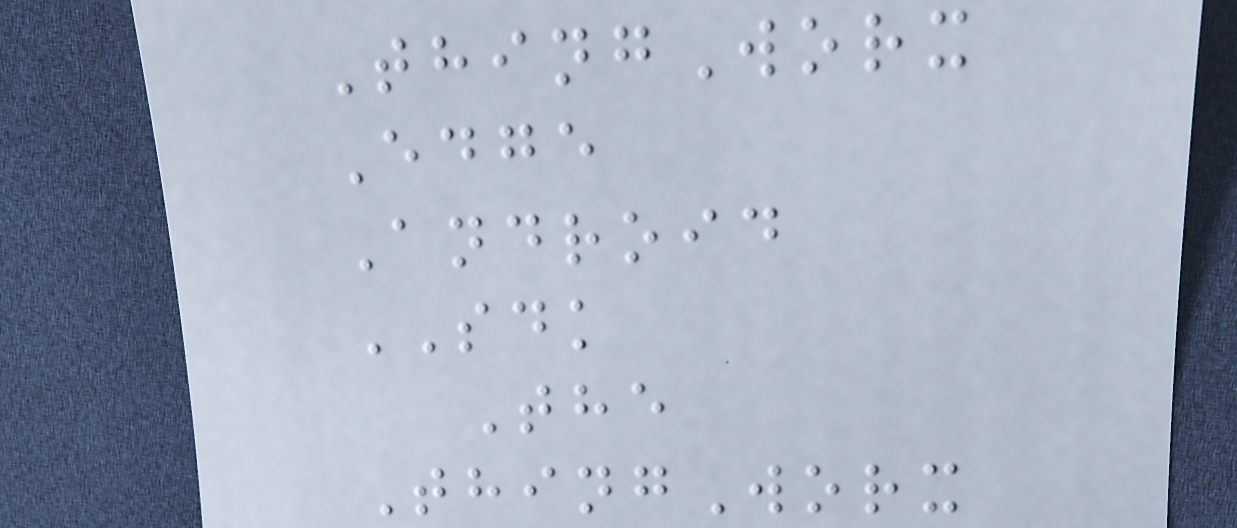ThingWorx
Edge
Android
SDK
The
ThingWorx
